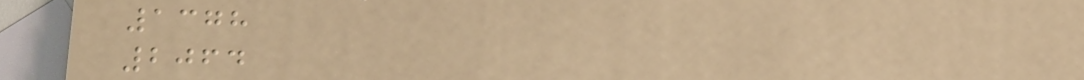1378
2064
